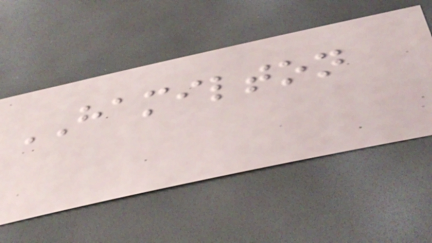HAMILTON
